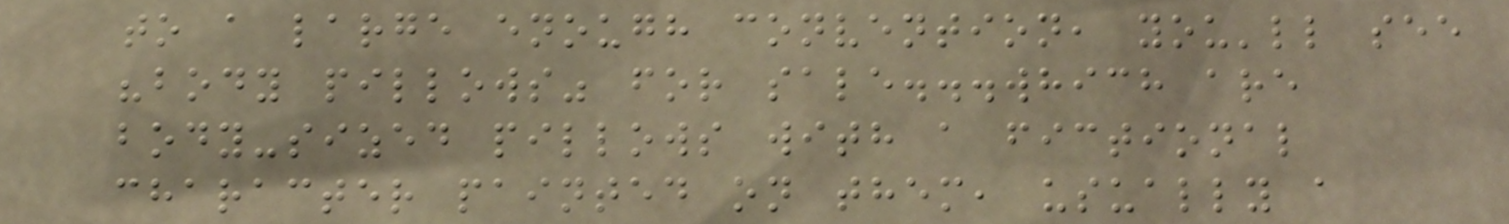to a large enough convention, you'll see
"body pillows" for sale...which are
body-sized pillows with a fictional
character painted on them, usually a
